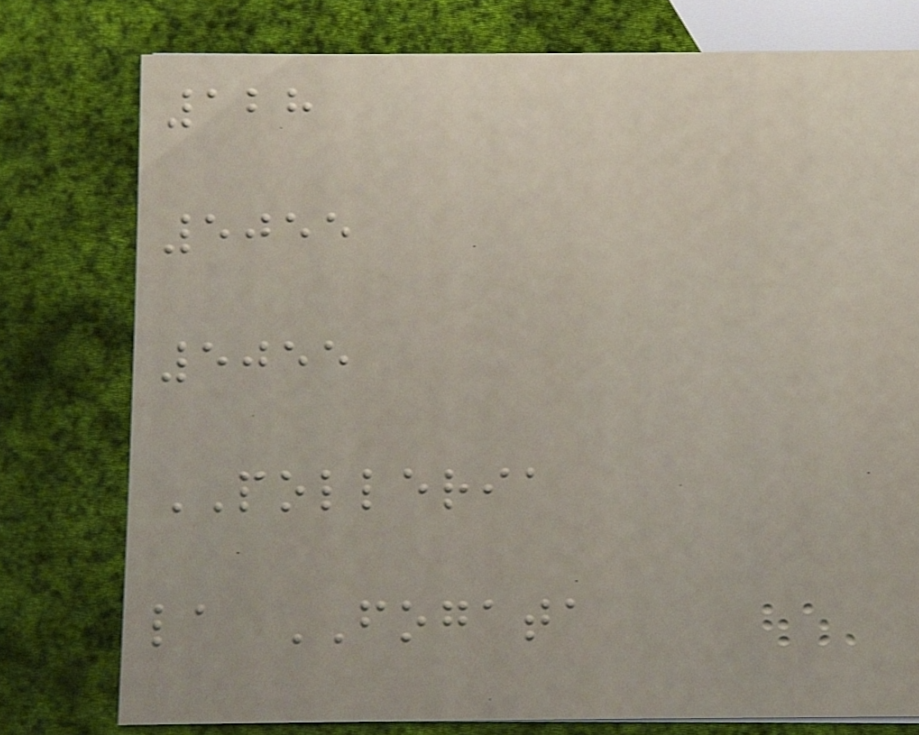128
5055
5055
POLLERIA
la FOGATA
